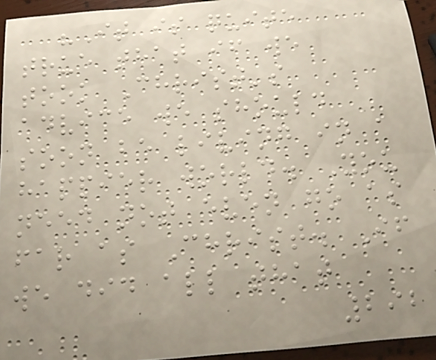"It is quite
true that if we
took Christ's
advice we should
soon be living in a
happier world. You
need not even go as
far as Christ. If
we did all that
292
